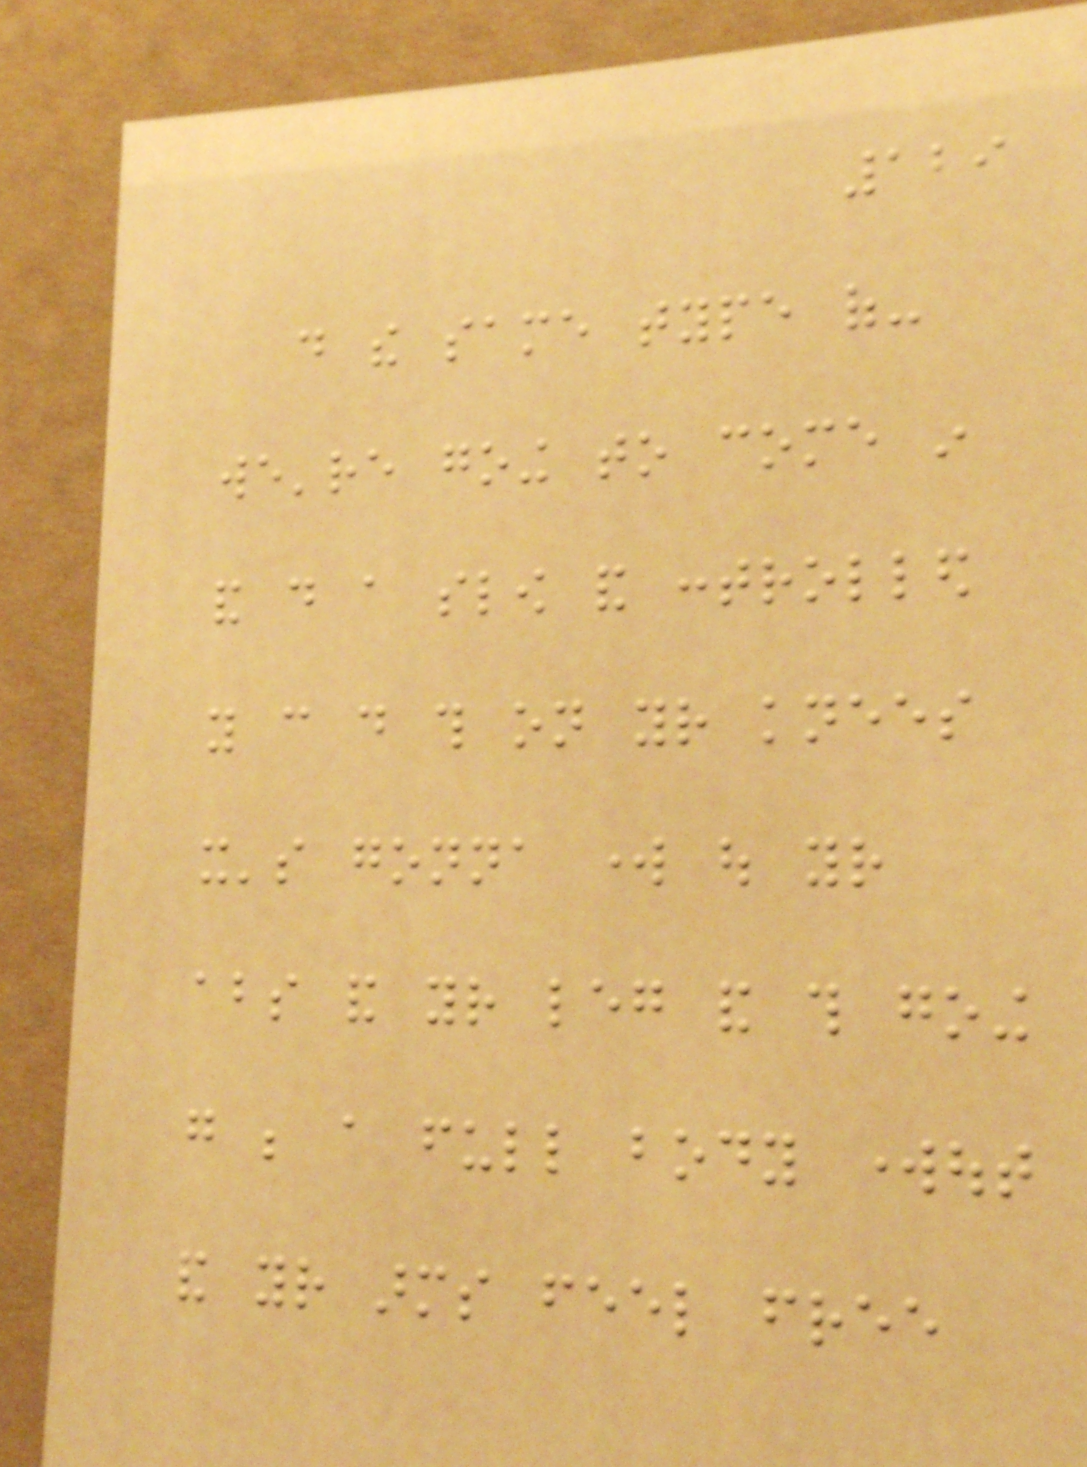129
do the same type of-
we're going to come in
and do a slow and controlled
you can do this on your knees
it's gonna work out your
abs and your leg and this going
go be a full body workout
and your arms feel free
